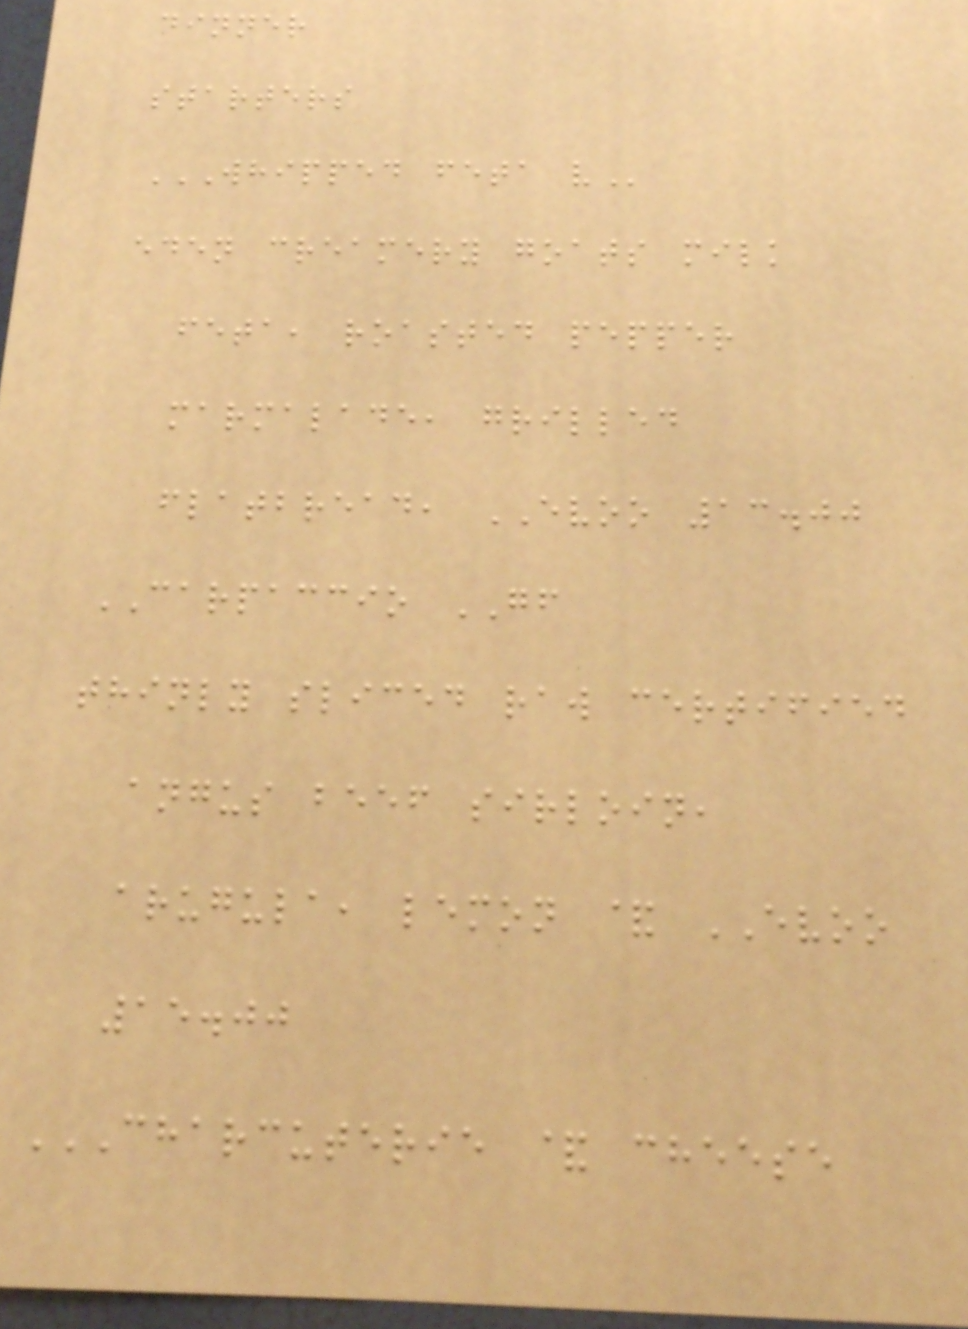dinner
starters
WHIPPED FETA V
eden creamery goats milk
feta, roasted pepper
marmalade, grilled
flatbread, EVOO 13.00
CARPACCIO GF
thinly sliced raw certified
angus beef sirloin,
arugula, lemon & EVOO
15.00
CHARCUTERIE & CHEESE
